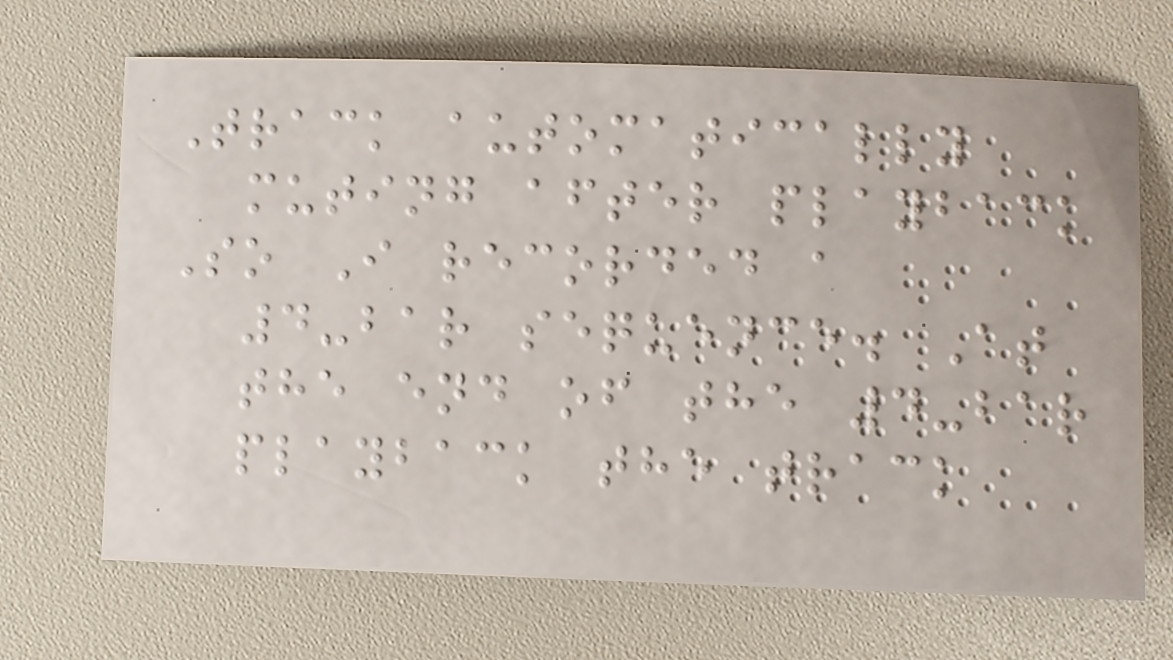Track automatically
muting after playback
So I recorded a
4-bar sequence. At
the end of the 4-bar
playback the track
